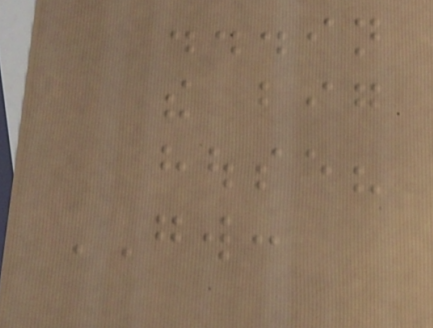...in
the big
house?
GW:
